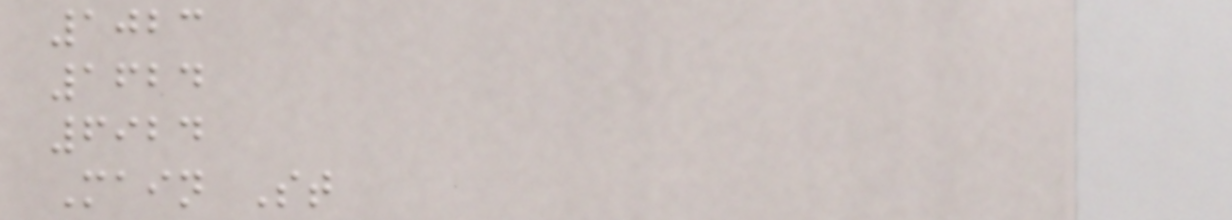1023
1624
6924
Main St
